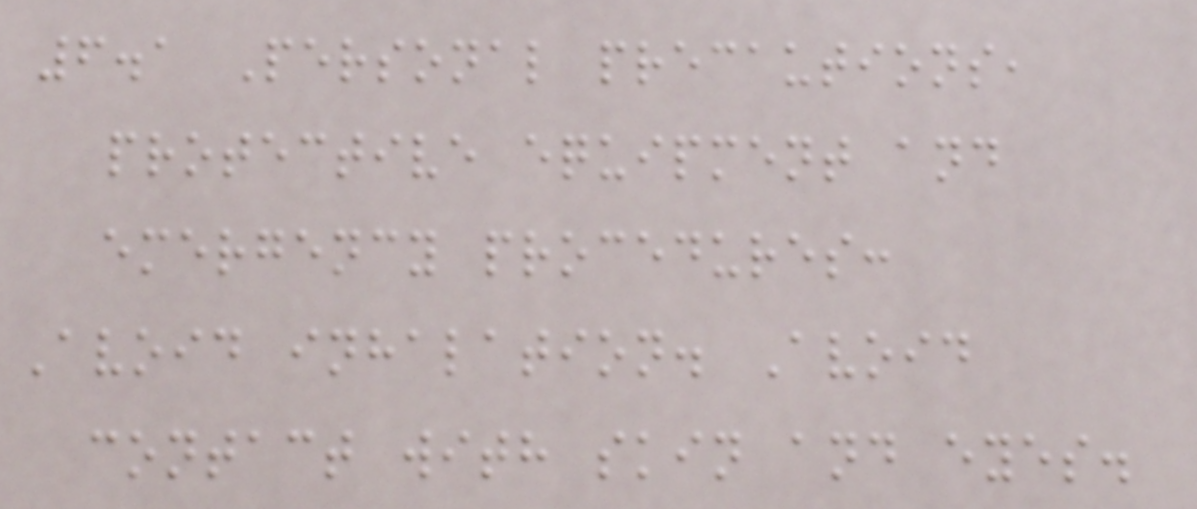6.1 Personal precautions,
protective equipment and
emergency procedures:
Avoid inhalation. Avoid
contact with skin and eyes.
